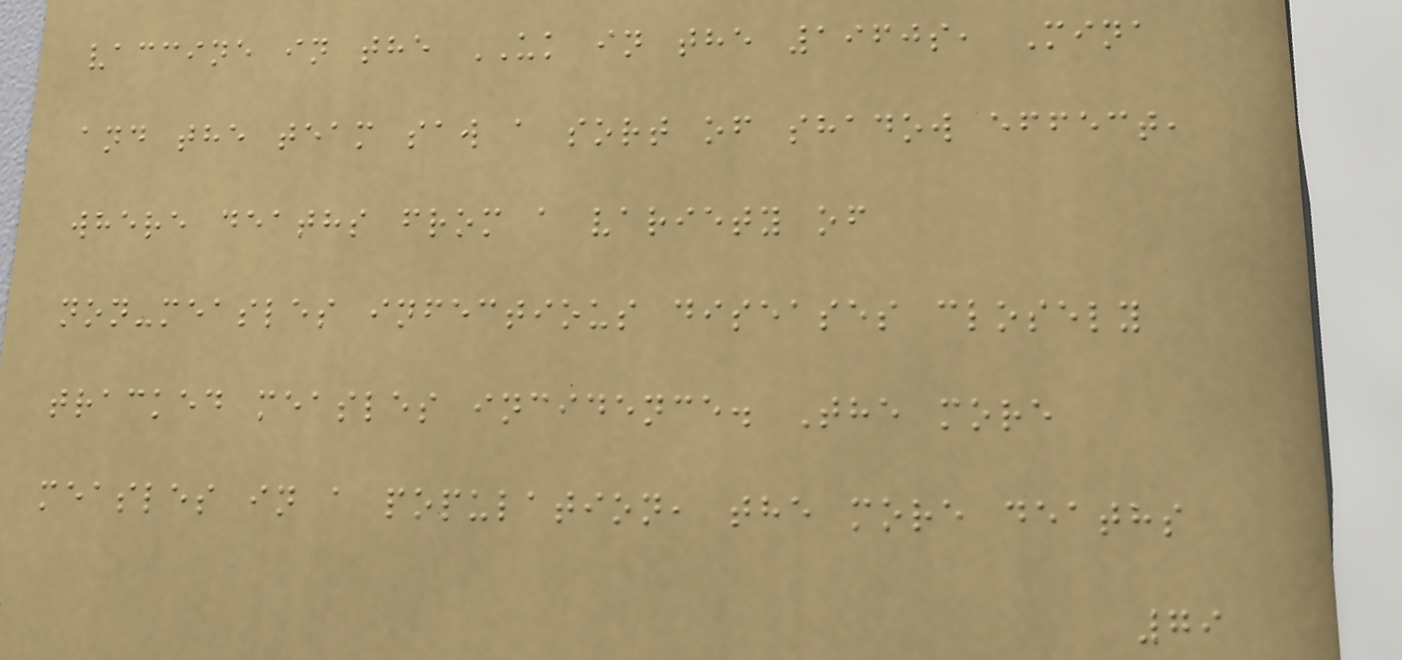vaccine in the UK in the 1960s, Mina
and the team saw a sort of shadow effect,
where deaths from a variety of
non-measles infectious diseases closely
tracked measles incidence. The more
measles in a population, the more deaths
79
